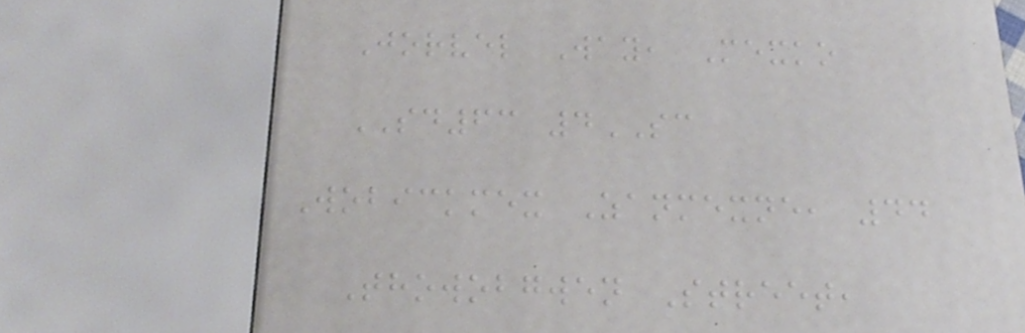Jorvel Way, Mexko
SD63 4SC
Wobickmex Zanmexne, 44
Thowobgwen Street,
